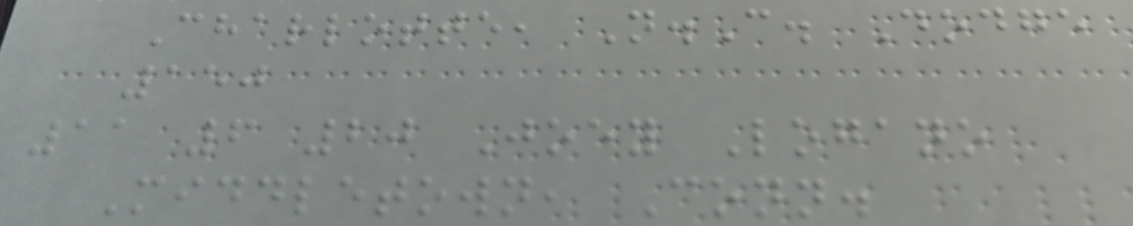Charlotte, N.C. Dodge
150
11 6 20 Joey Logano
Middletown, Conn.
